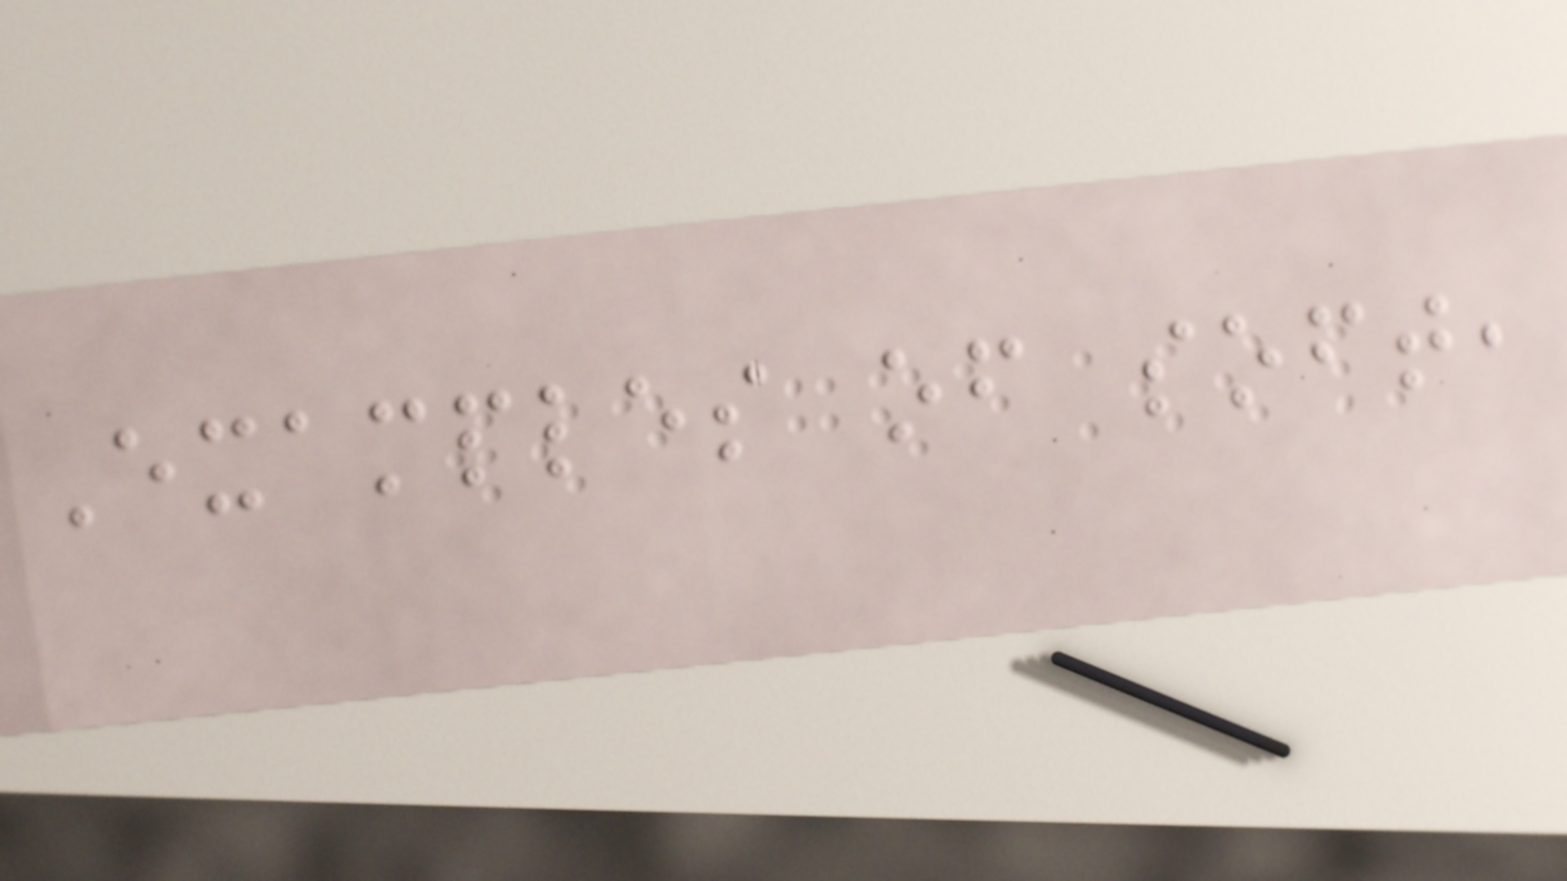Examples of soft,
